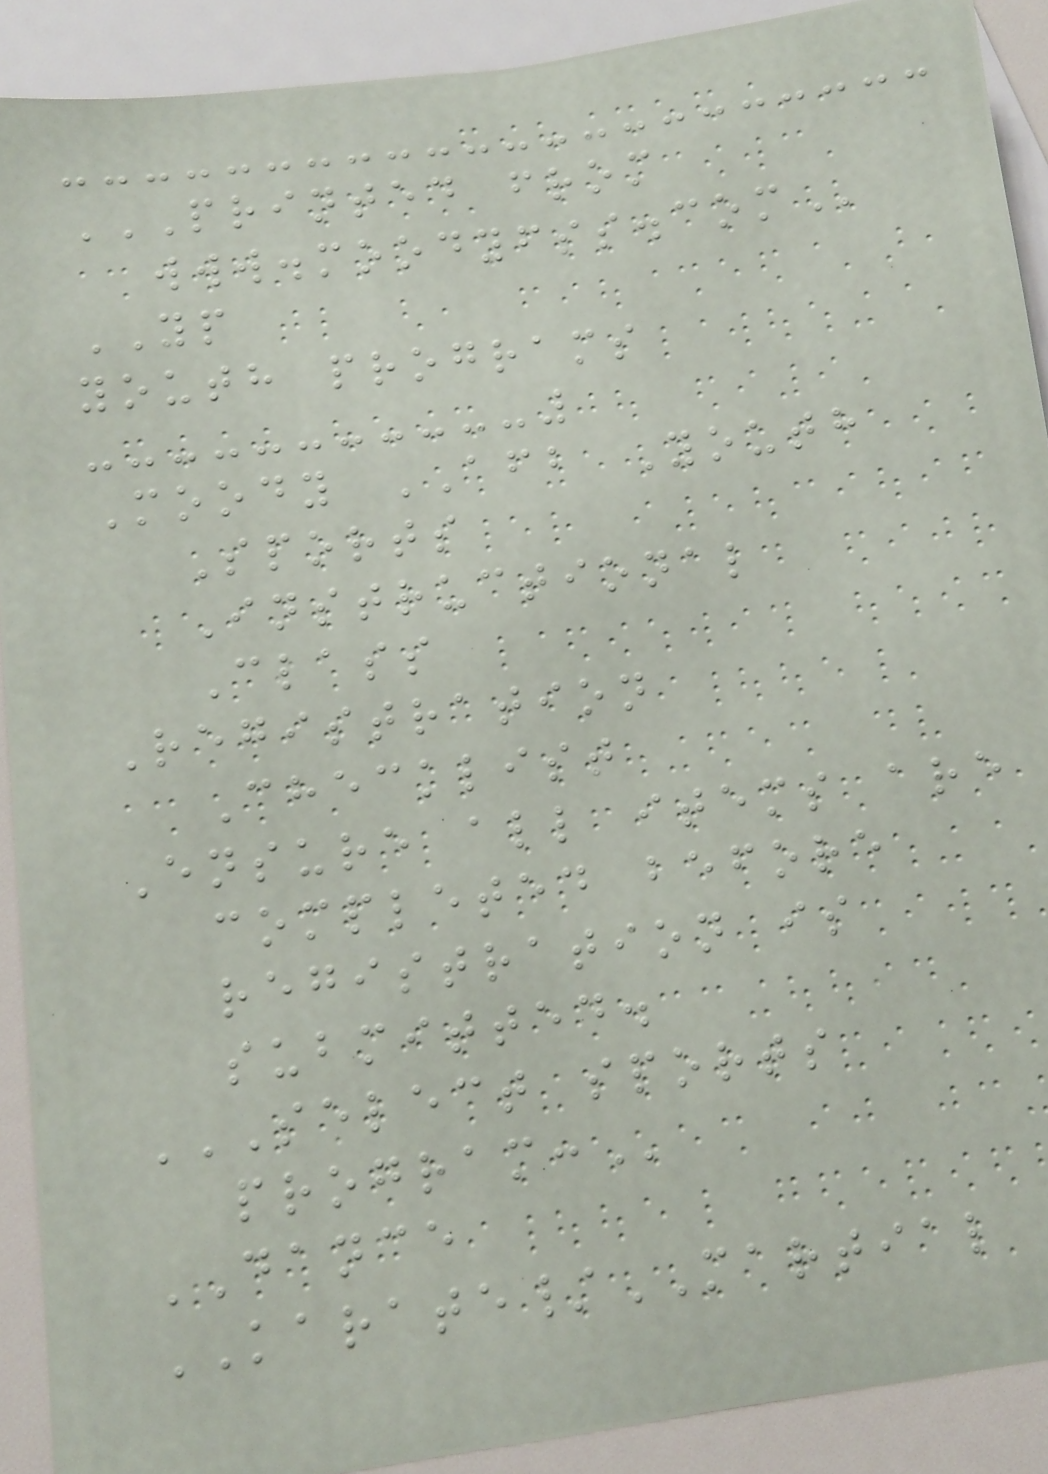PRINTED FROM
WWW.MOODYFSS.COM
YP
youth programs
Moody AFB Youth
Sports
Instructional
Class
Registration
Checklist
Ensure all items are
completed before
registration is
submitted.
SELECT SPORTS
PROGRAM:
DANCE
KARATE/MARTIAL
